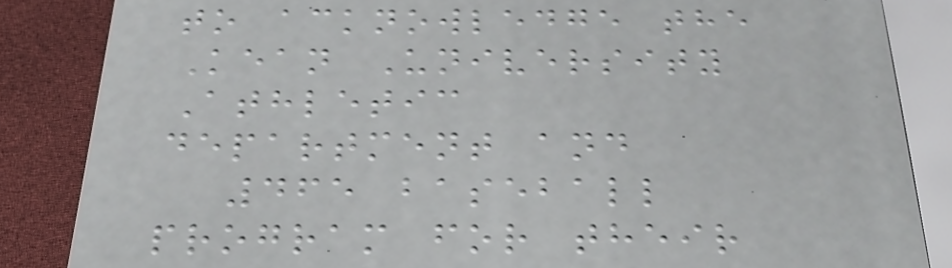to acknowledge the
Kean University
Athletic
department and
465 baseball
program for their
